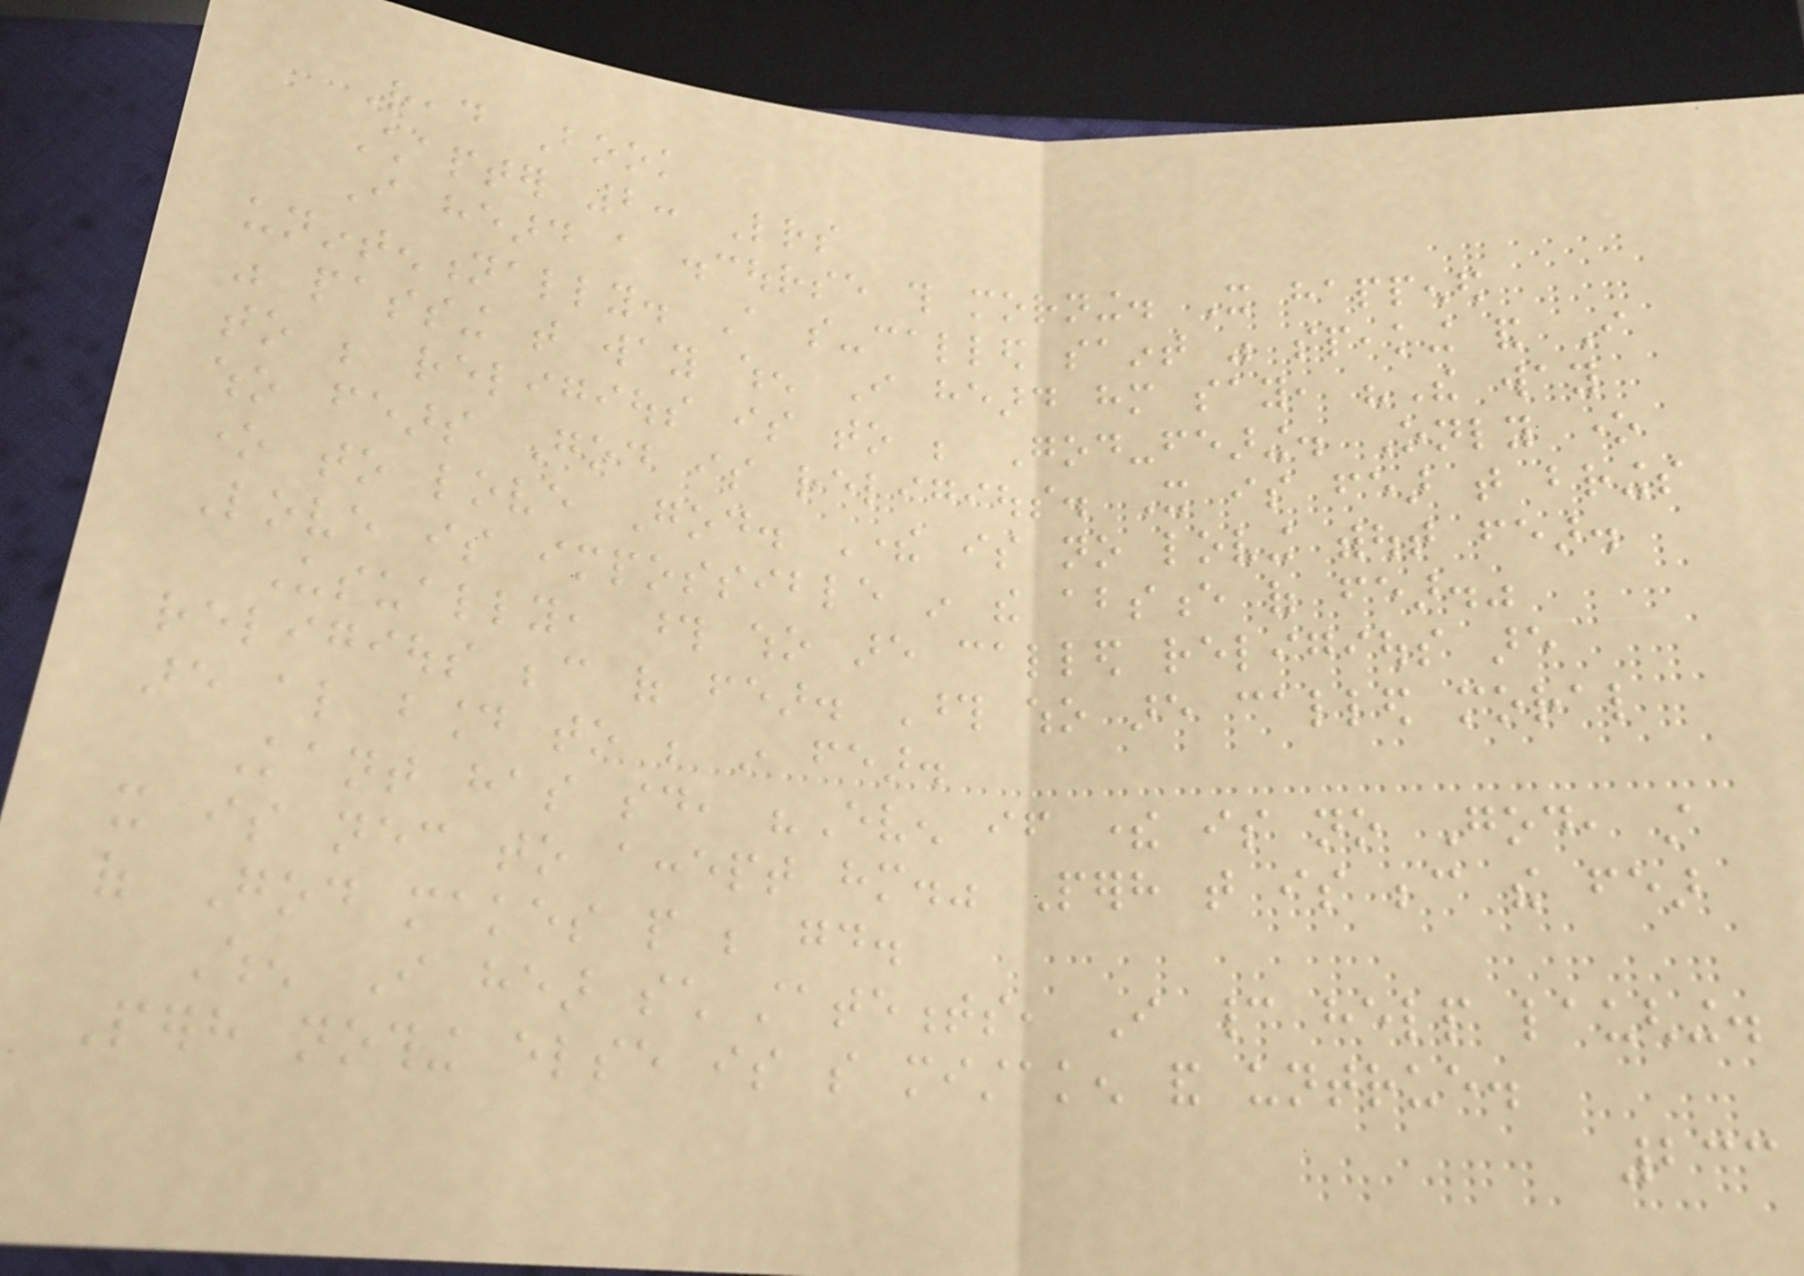Read Book
Chapter 2: Letters
I heard a discourse this morning. It happened
unintentionally. A so-called saint was speaking and I
was passing that way when I heard him say, "The way
to be religious is to be God-fearing. Only one
who fears God is religious. It is fear that brings
one to love God. There is no loving without fear.
Love is impossible in the absence of fear."
Usually, those who are called religious are
religious because of fear. Those who are called moral
are also bound to be in fear.
Kant has said, "Even if there is no God, still
it is necessary to accept him." Perhaps that is because the fear
of God makes people be good.
When I hear such statements, I cannot help laughing.
Perhaps nothing else is so mistaken and untrue.
233
